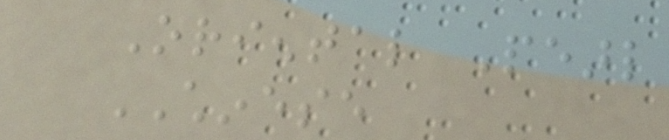Oriental Pearl
CHINESE
